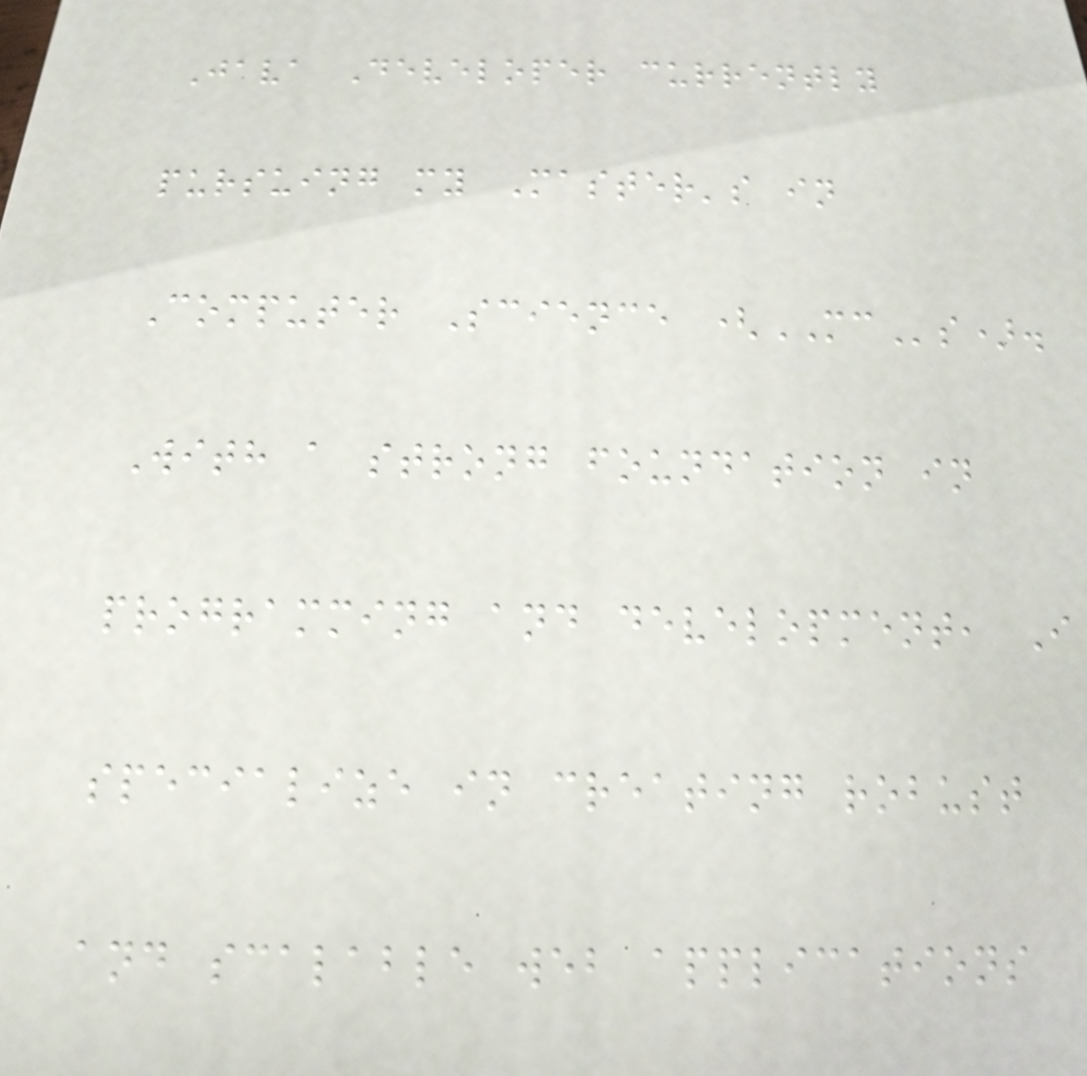Java Developer currently
pursuing my Master's in
Computer Science (MCs).
With a strong foundation in
programming and development, I
specialize in creating robust
and scalable web applications
